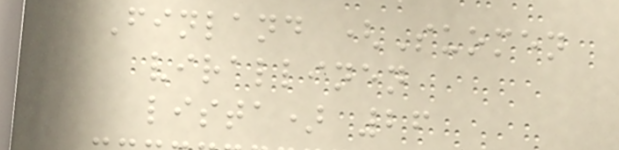Finland (Suomen
virallinen
lista) 26
